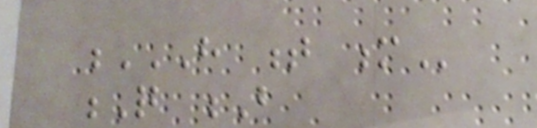H T M
Q B
